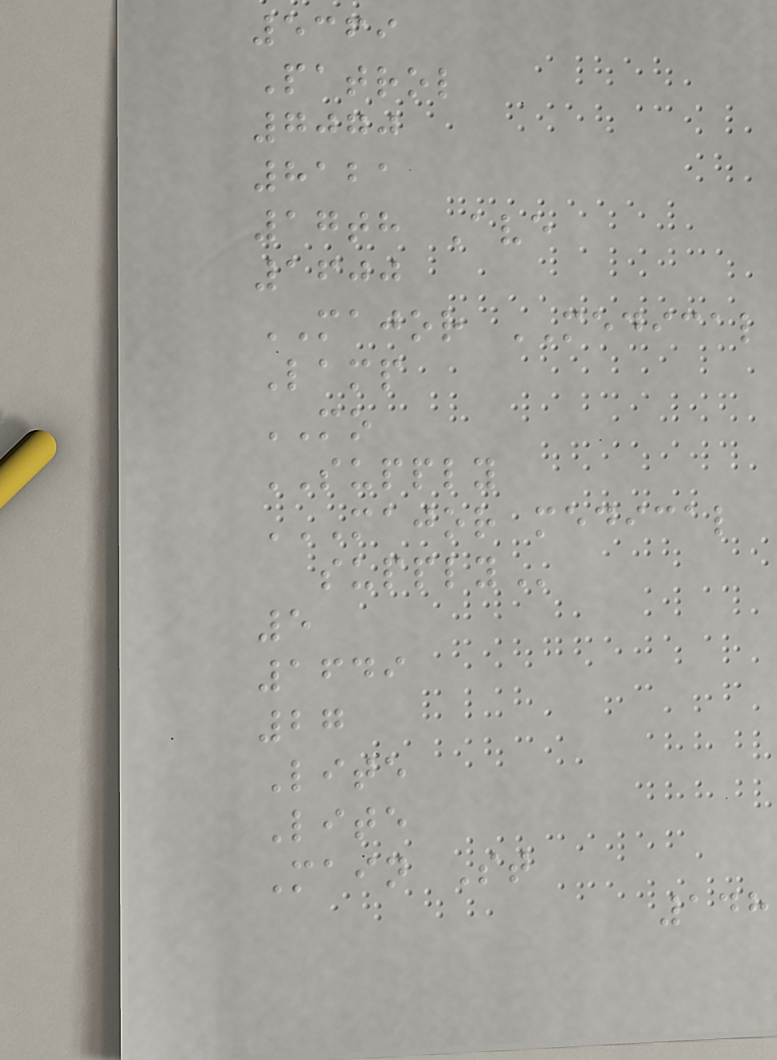5369
Patrol
7070
8121
17th Ave
1600
MAJOR MEDICAL
Lamp
MO
SUPPLY
MAJOR MEDICAL
SUPPLY
5
1649
27
Lite
Lite
Main St
148
